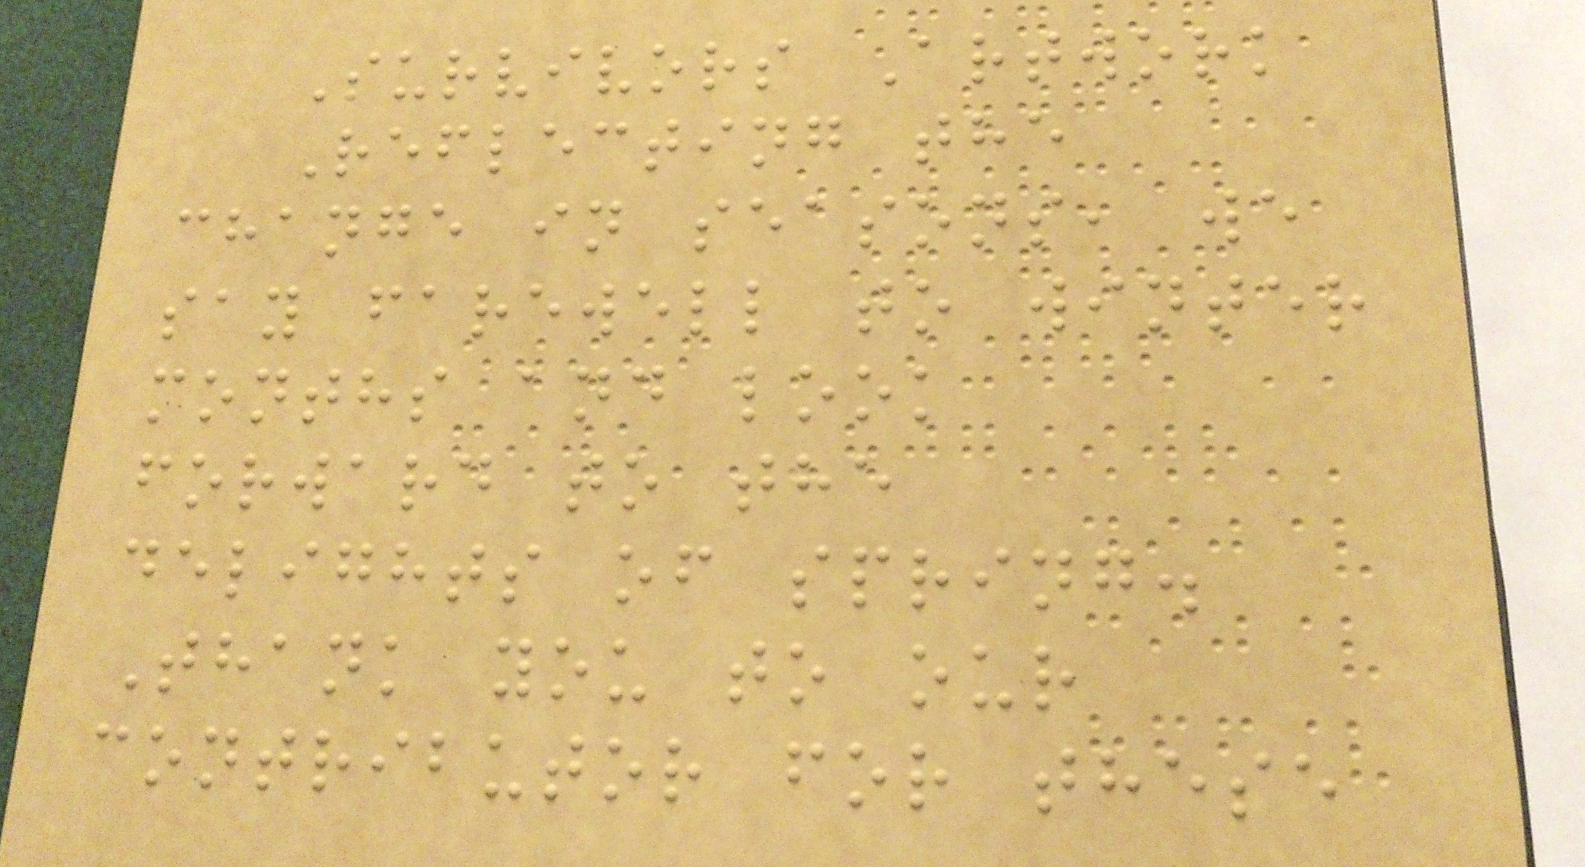Survivors Artwork
Reflecting the
change in seasons, we
say farewell to winter
months and look
forward to the
delights of spring.
Thank you to our
contributor for these
